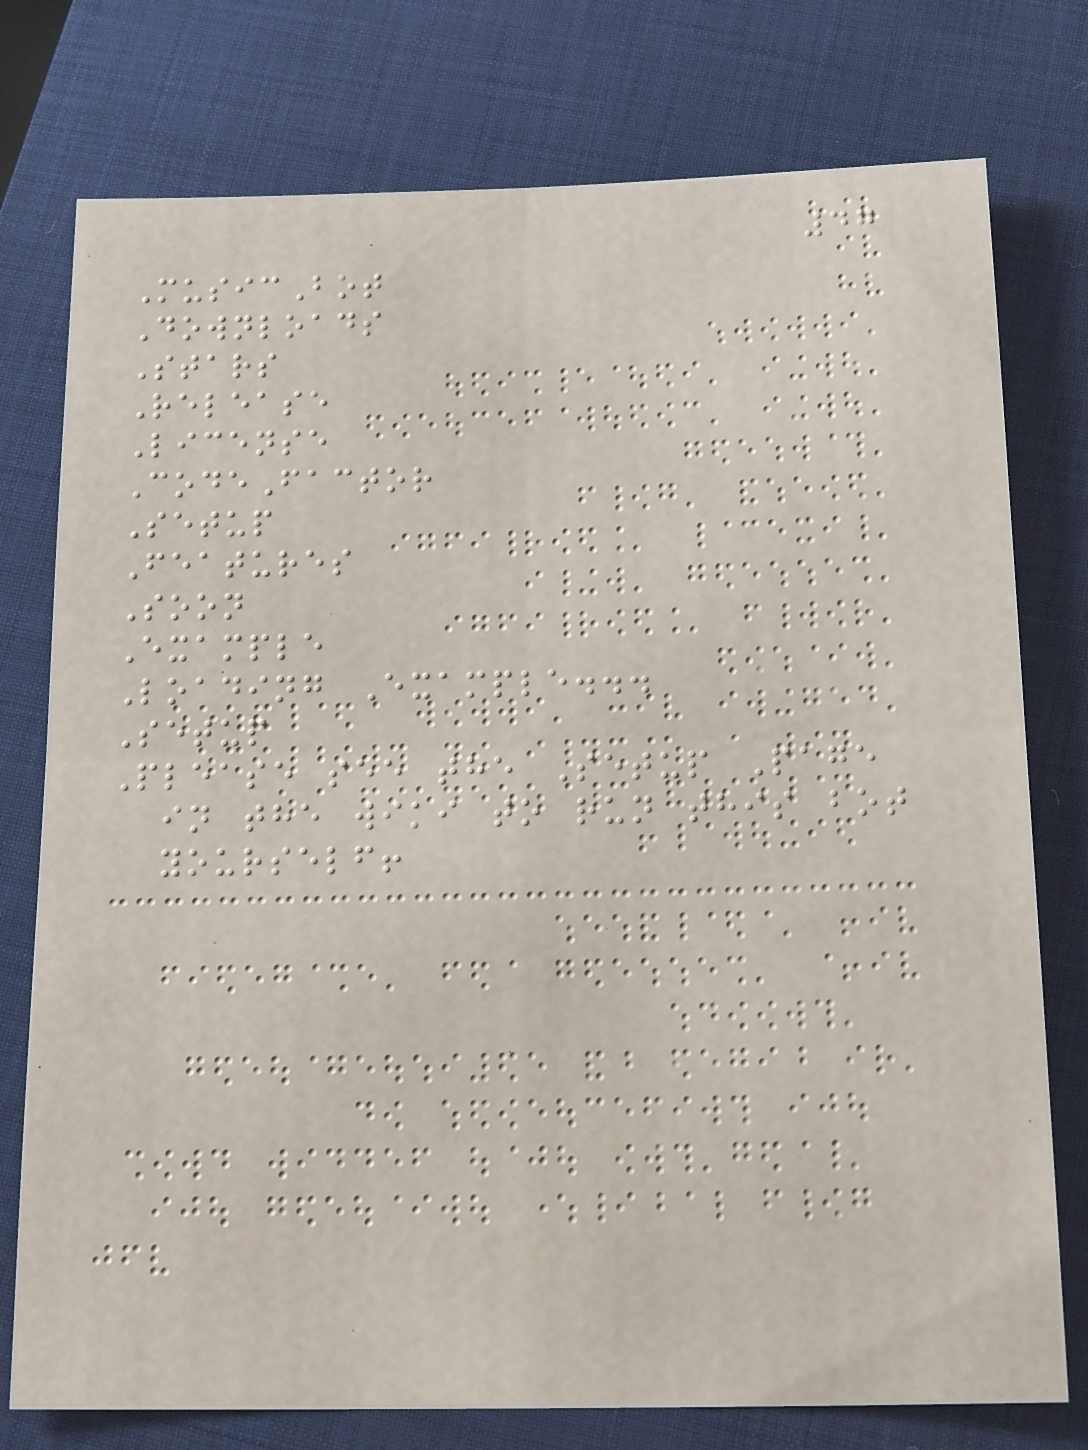47
MusicBot
Downloads
Stars
Release
License
CodeFactor
Setup
Features
Soon
Example
Loading Example...
Setup
Please see the Setup Page
in the wiki to run this bot
yourself!
